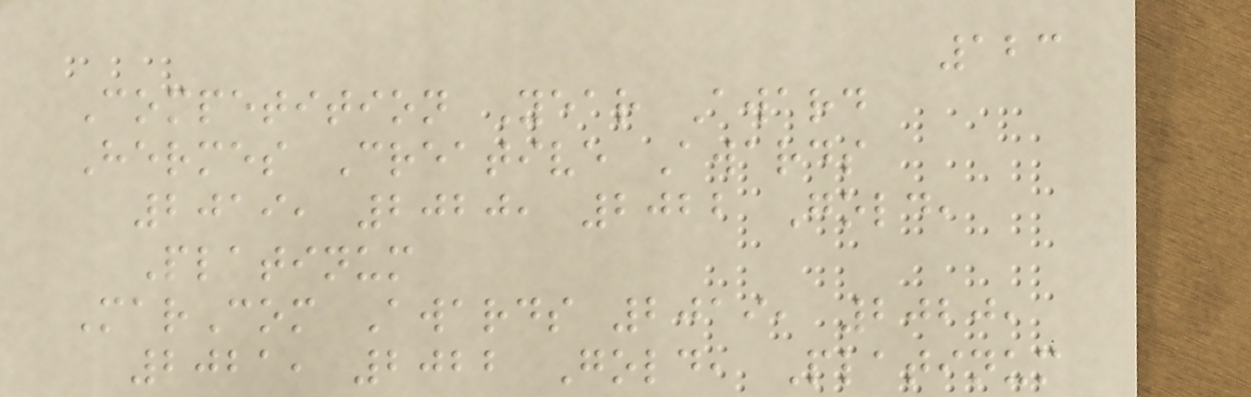123
Competition Year Award
Hermes Creative Awards
2019, 2020, 2022 Gold,
Platinum
MarCom Awards 2019, 2020,
2021, 2022 Gold, Platinum
